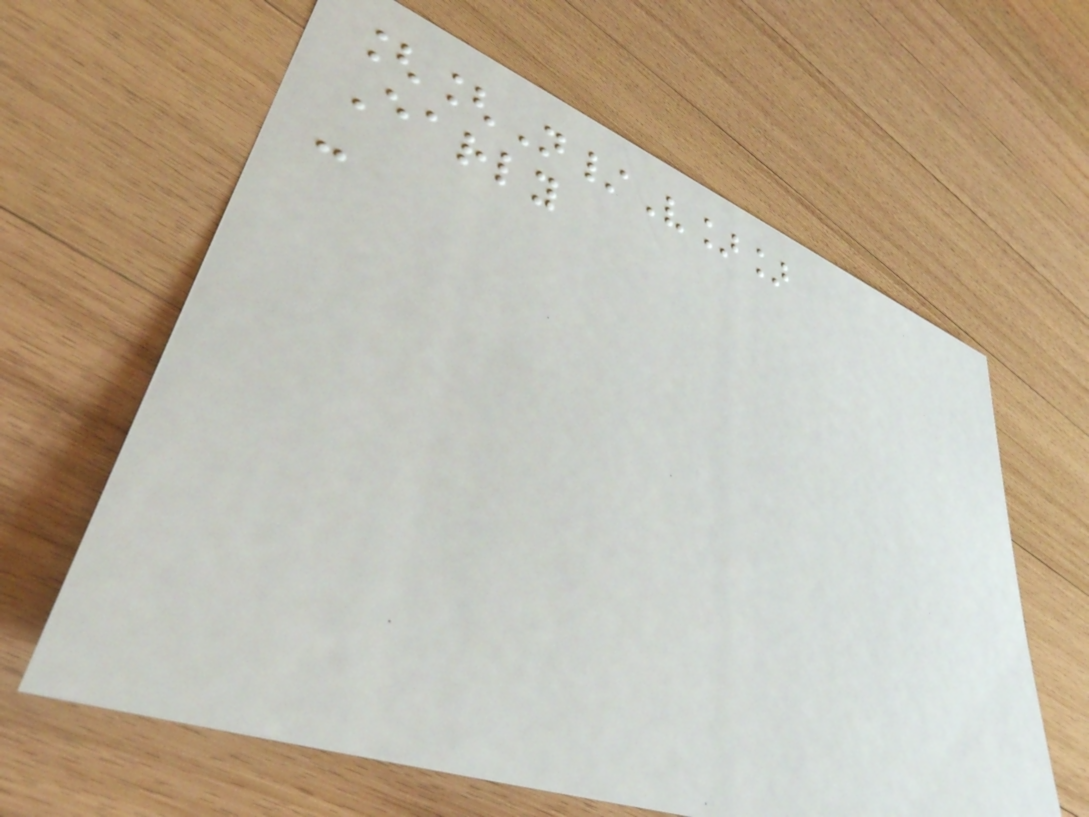[[N/V]]
Early
-
